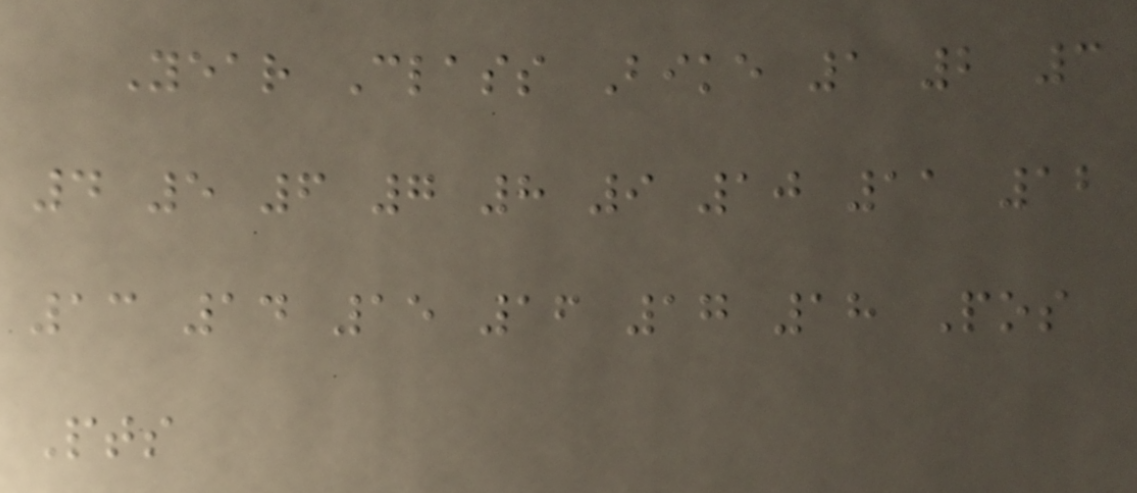Year Class Bike 1 2 3
4 5 6 7 8 9 10 11 12
13 14 15 16 17 18 Pos
Pts
